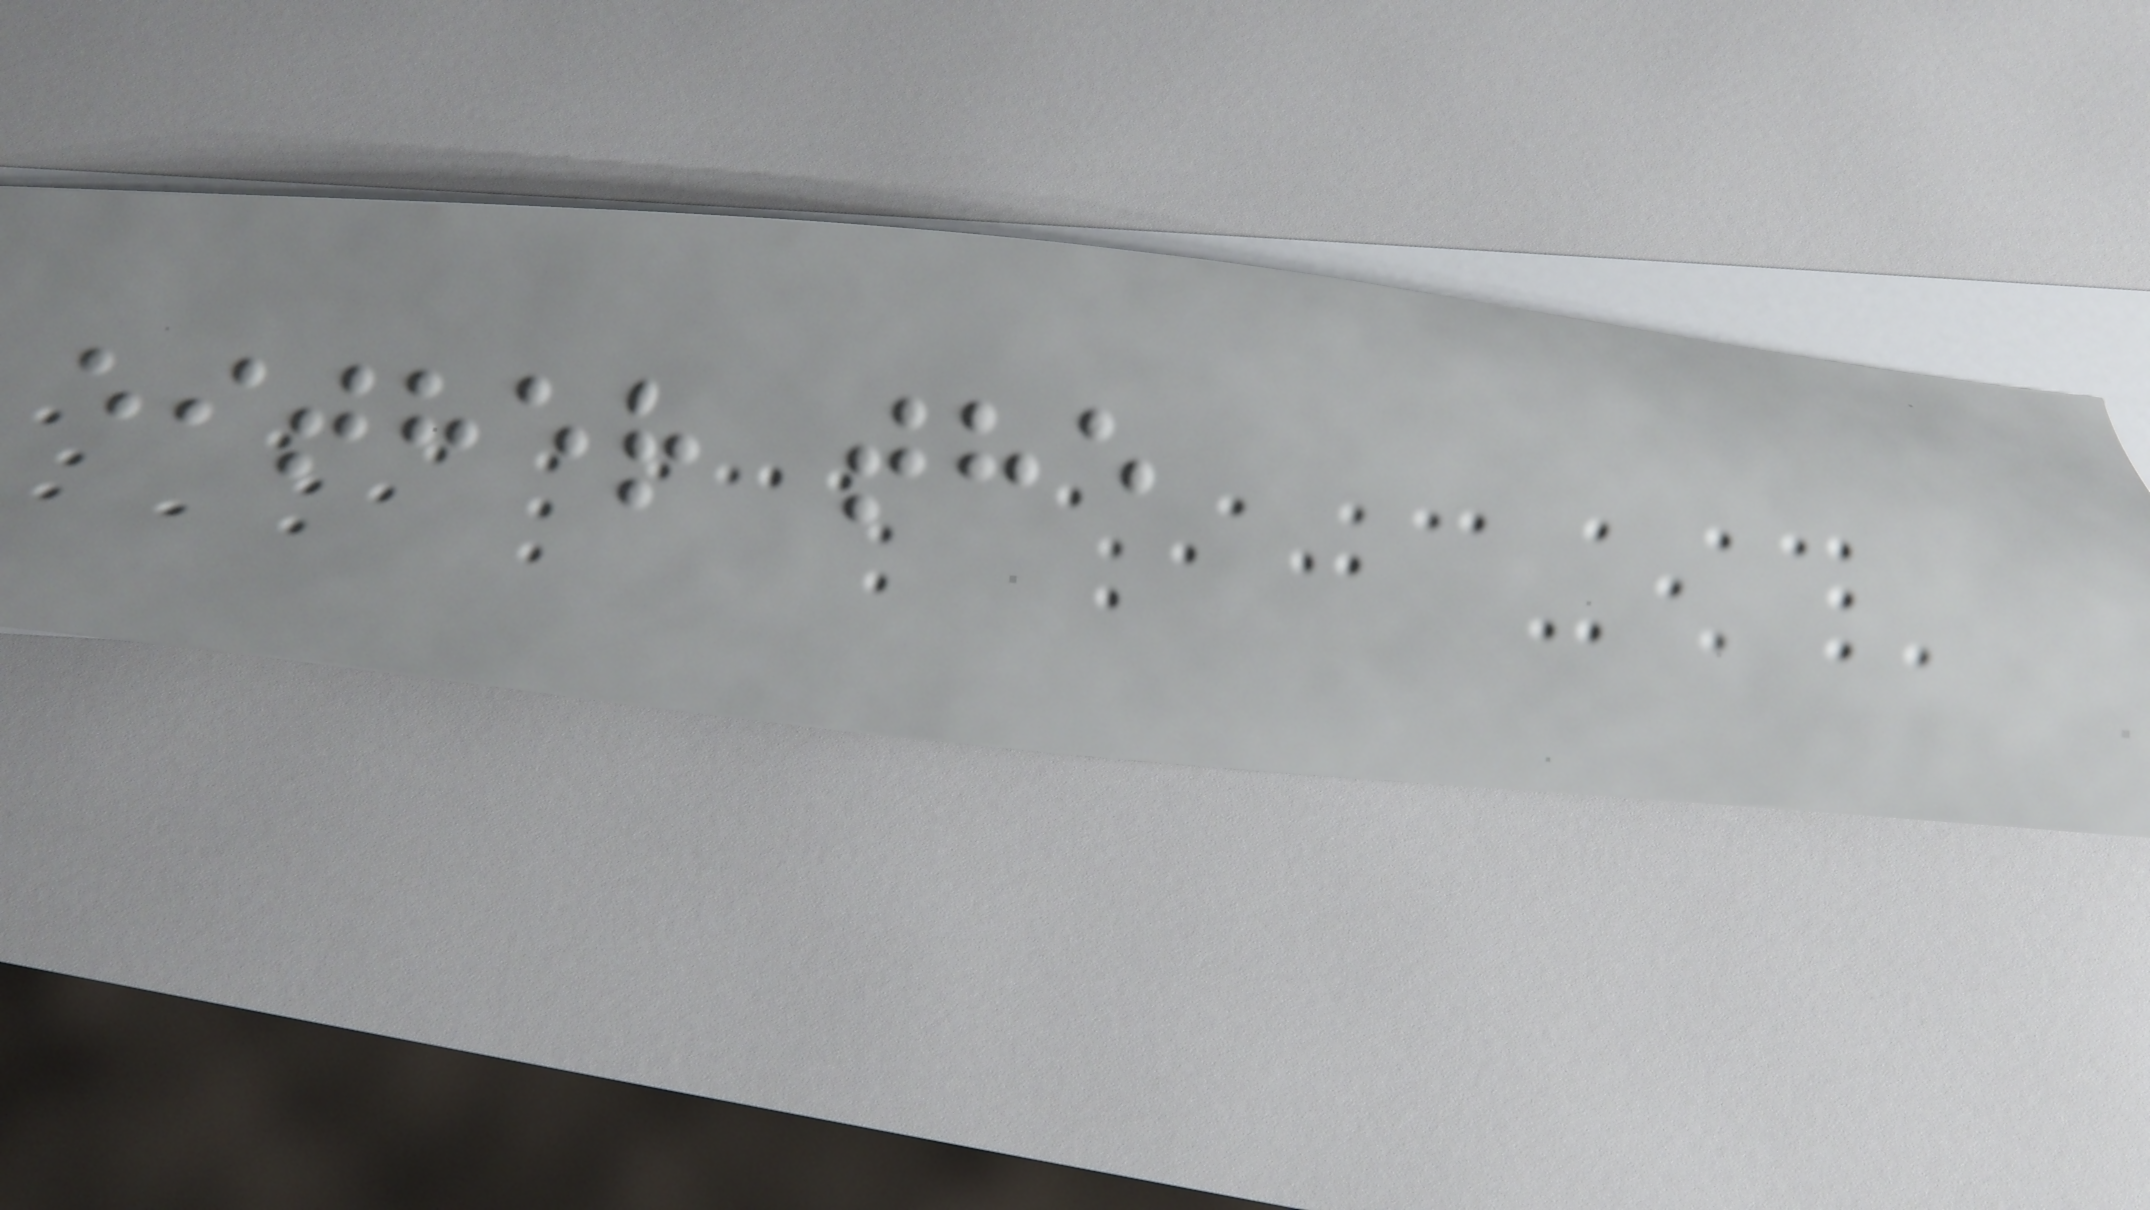either the
